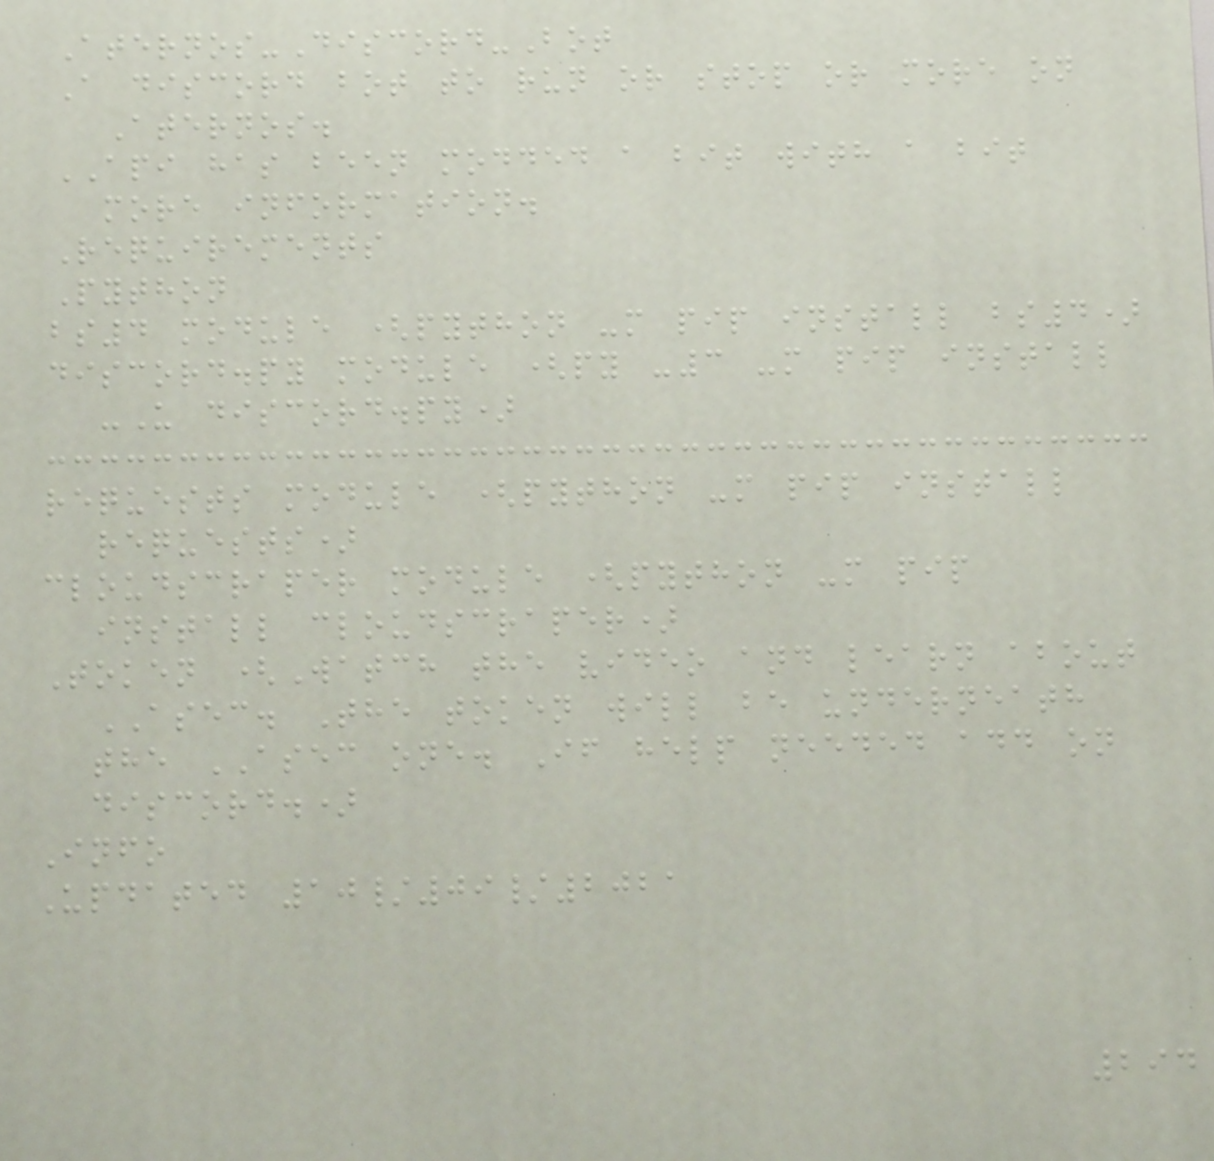Aternos-Discord-Bot
A discord bot to run or stop or more on
Aternos.
API has been modded a bit with a bit
more information.
Requirements
Python
bs4 module (python -m pip install bs4)
discord.py module (py -3 -m pip install
-U discord.py)
requests module (python -m pip install
requests)
cloudscraper module (python -m pip
install cloudscraper)
Token (Watch the video and learn about
ASEC. The token will be underneath
the ASEC one. If help needed add on
discord.)
Info
Updated 10/09/2021
294
